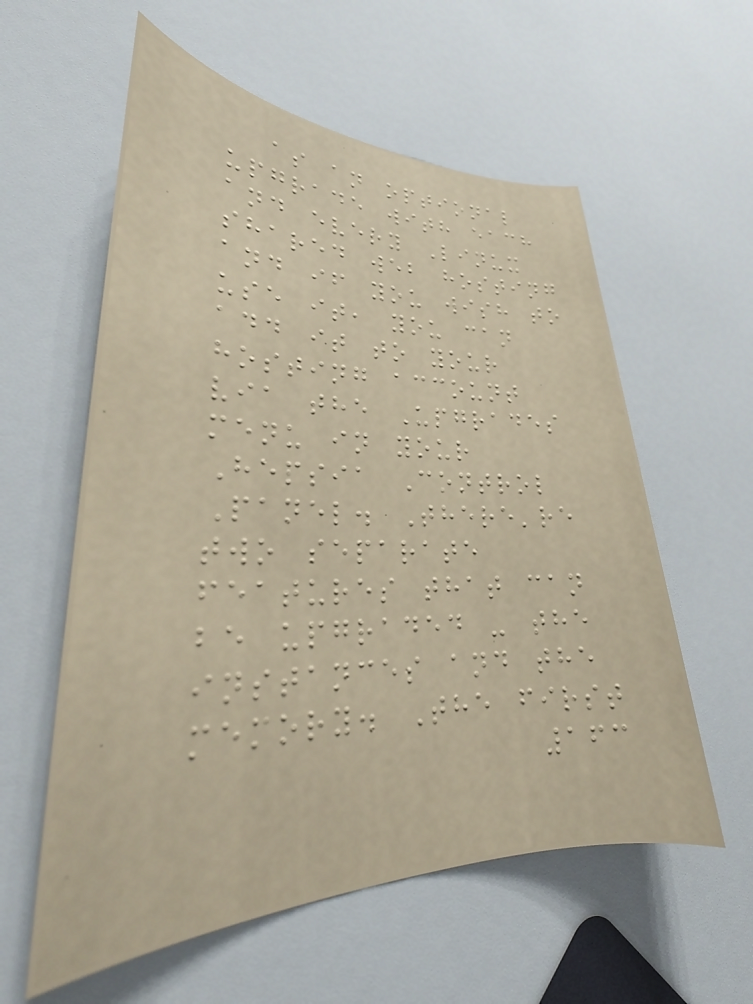as an optional
upgrade with each
and every Linux
shared web hosting
and if you wish to
use it, you can
add it to your
hosting account
via the Upgrades
menu in your
Hepsia Control
Panel. There're
two separate
features that can
be upgraded - the
instances and the
memory. The first
163
